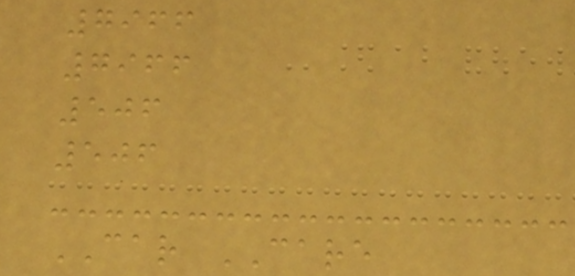7966
7966
506
506
CAR CARE
